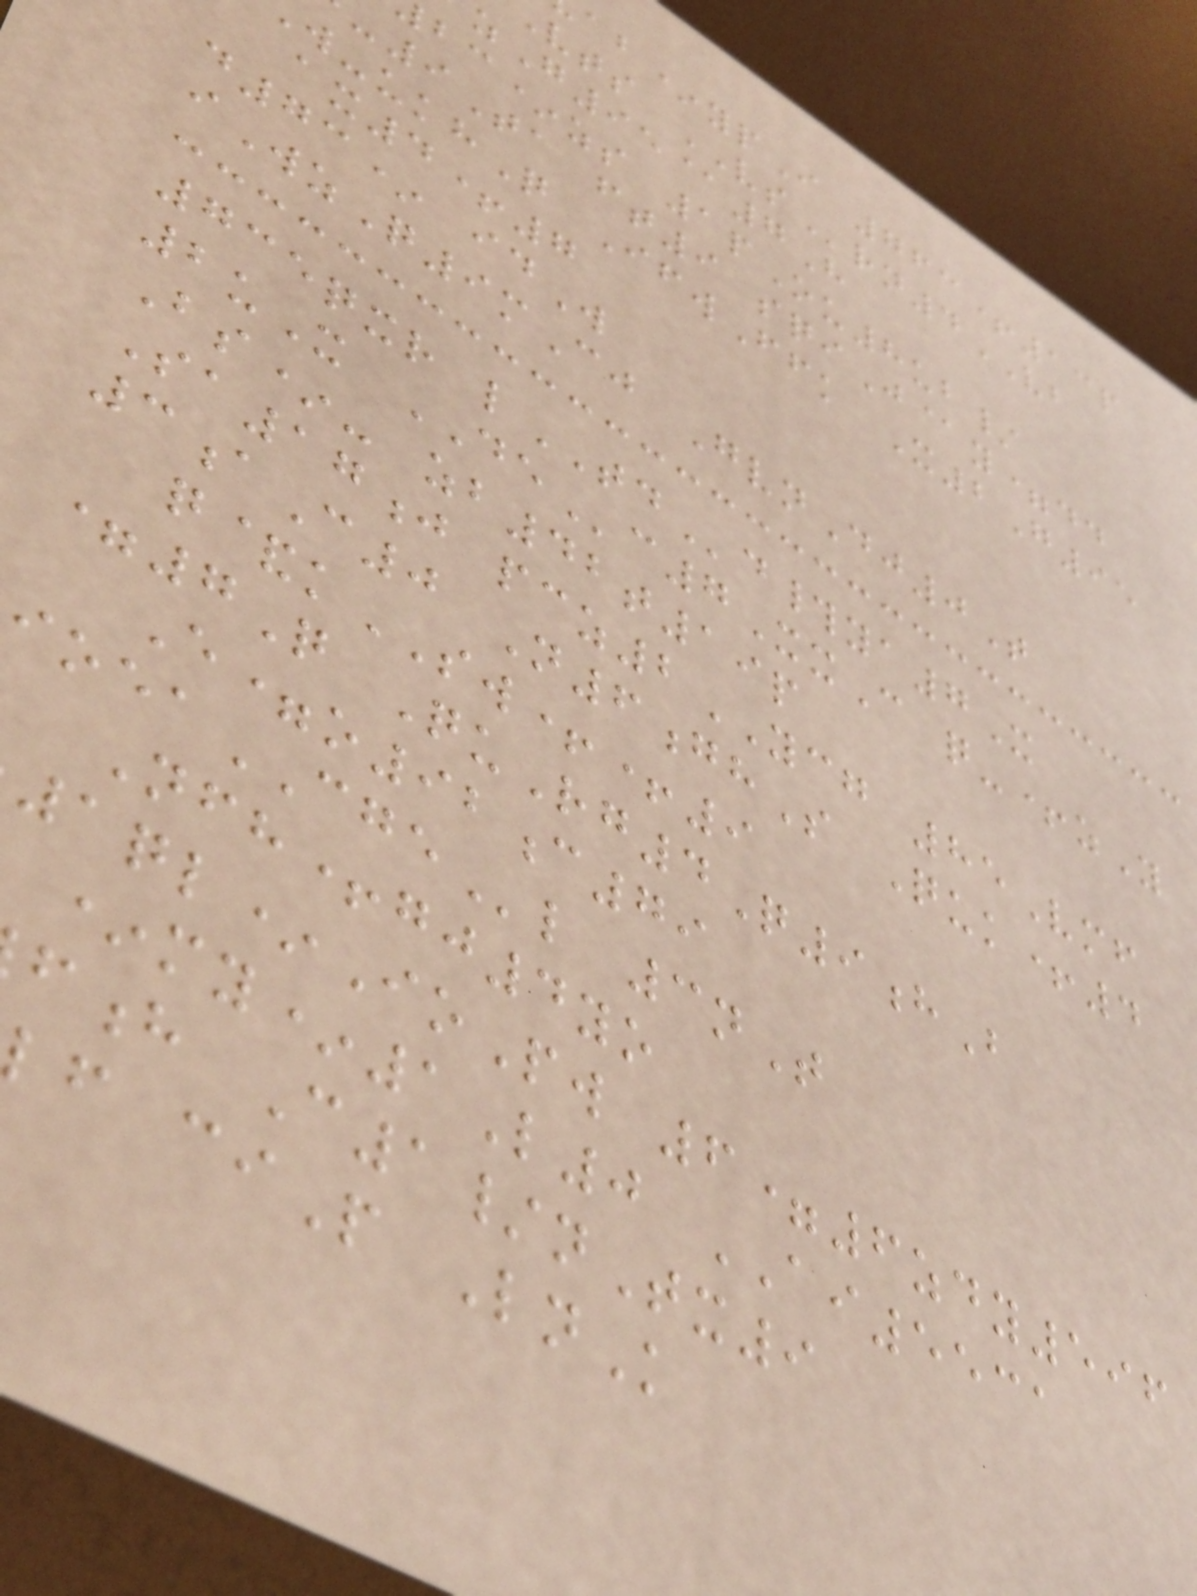ab*ypI 763+13p
vts VSrn4VB
zG95@7H
bc*zs 1pOu8ub/
-9Ta ft9 sqiJ@y=dd
-ukhQ IfwFfk X2G95
ax4+7
d73* idW
iWzQ9mCj GvnDj0T
735qxr lTDd#ya7X
2uX DEc7XxC q-+zY
Bs*- zb42t19p
Sa17j pcz2YCG 85Vmf
3aC0 N6ghS Quk+4
q&kSW++9
=7Q QuRg4Q9hB
E=o92c79
ioeaCGEl 3nT
Nfh+gj4yo
1ql*IoPw 6=6zdy596
*my*1L0 AI5531
h C1/nTx9
lf ciP LnK
